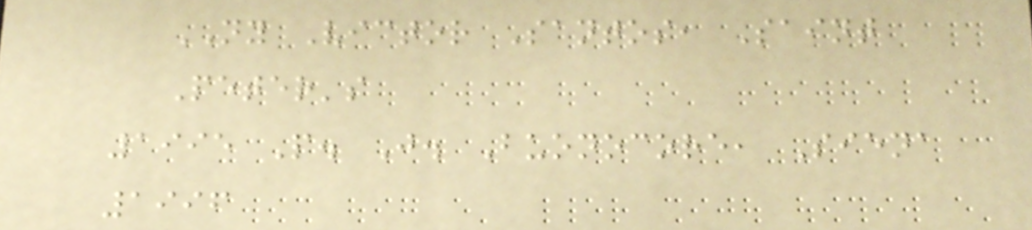NY Victor Santos, Saint
Peter's
1995 P. J. Buonocore, Siena
1996
